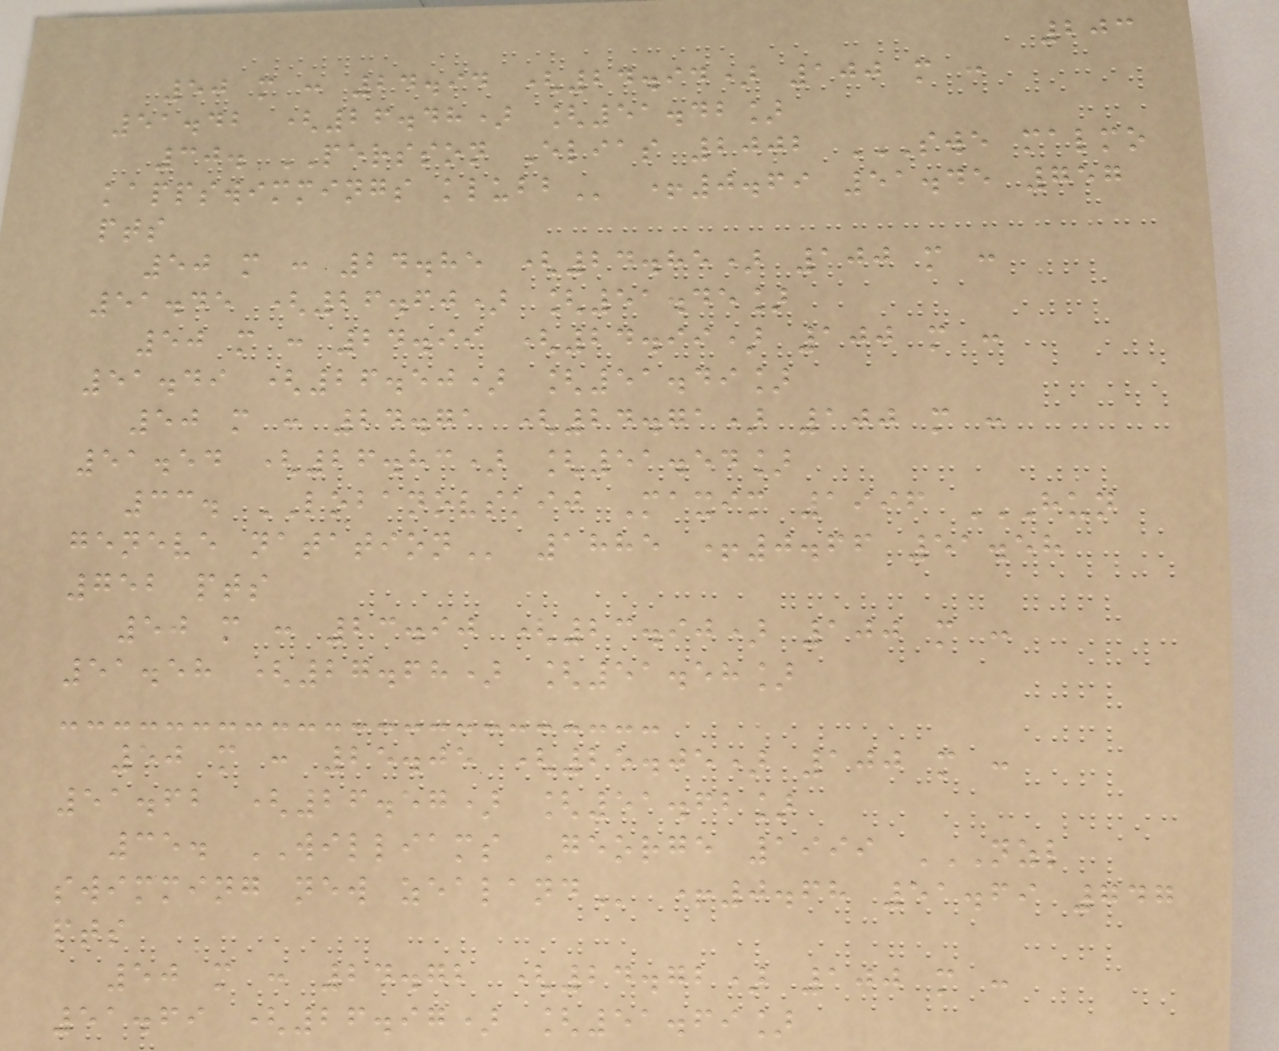203
50 m : 24.94 (24.94) 100 m :
51.42 (26.48) [51.42]
30. PERSSON Elias 2002 SWE MALMO
KAPPSWIMMINGS KLUBB +0.69 51.45 757
pts
50 m : 24.85 (24.85) 100 m :
51.45 (26.60) [51.45]
50 m : 24.99 (24.99) 100 m :
51.49 (26.50) [51.49]
50 m : 24.71 (24.71) 100 m :
51.54 (26.83) [51.54]
33. LOBANOVSKIJ Maxim 1996 HUN
GENEVE NATATION 1885 +0.66 51.58
752 pts
50 m : 23.90 (23.90) 100 m :
51.58 (27.68) [51.58]
50 m : 25.05 (25.05) 100 m :
51.62 (26.57) [51.62]
35. WILLIAMS George 1999 NZL
SWIMMING NEW ZEALAND +0.68 51.69 747
pts
50 m : 24.72 (24.72) 100 m :
51.69 (26.97) [51.69]
